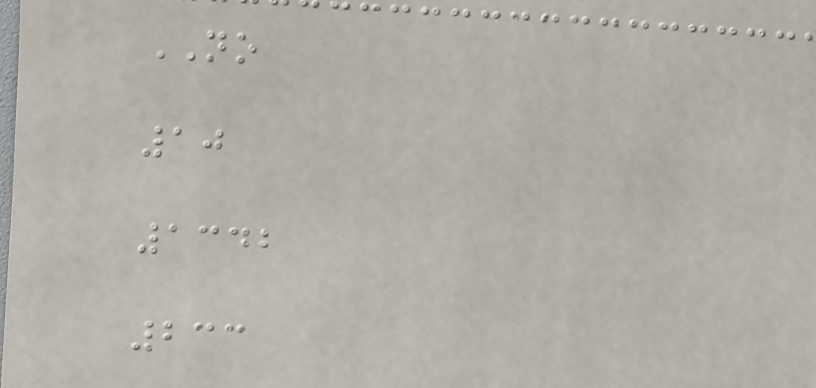NO
10
1342
233
